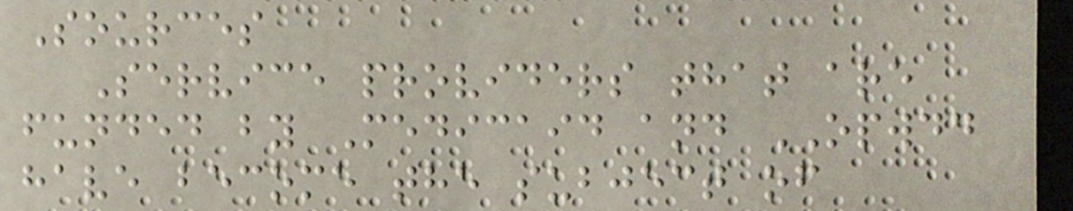Sources
Service providers that are
funded by Medicaid and OPWDD
have become the subject of
